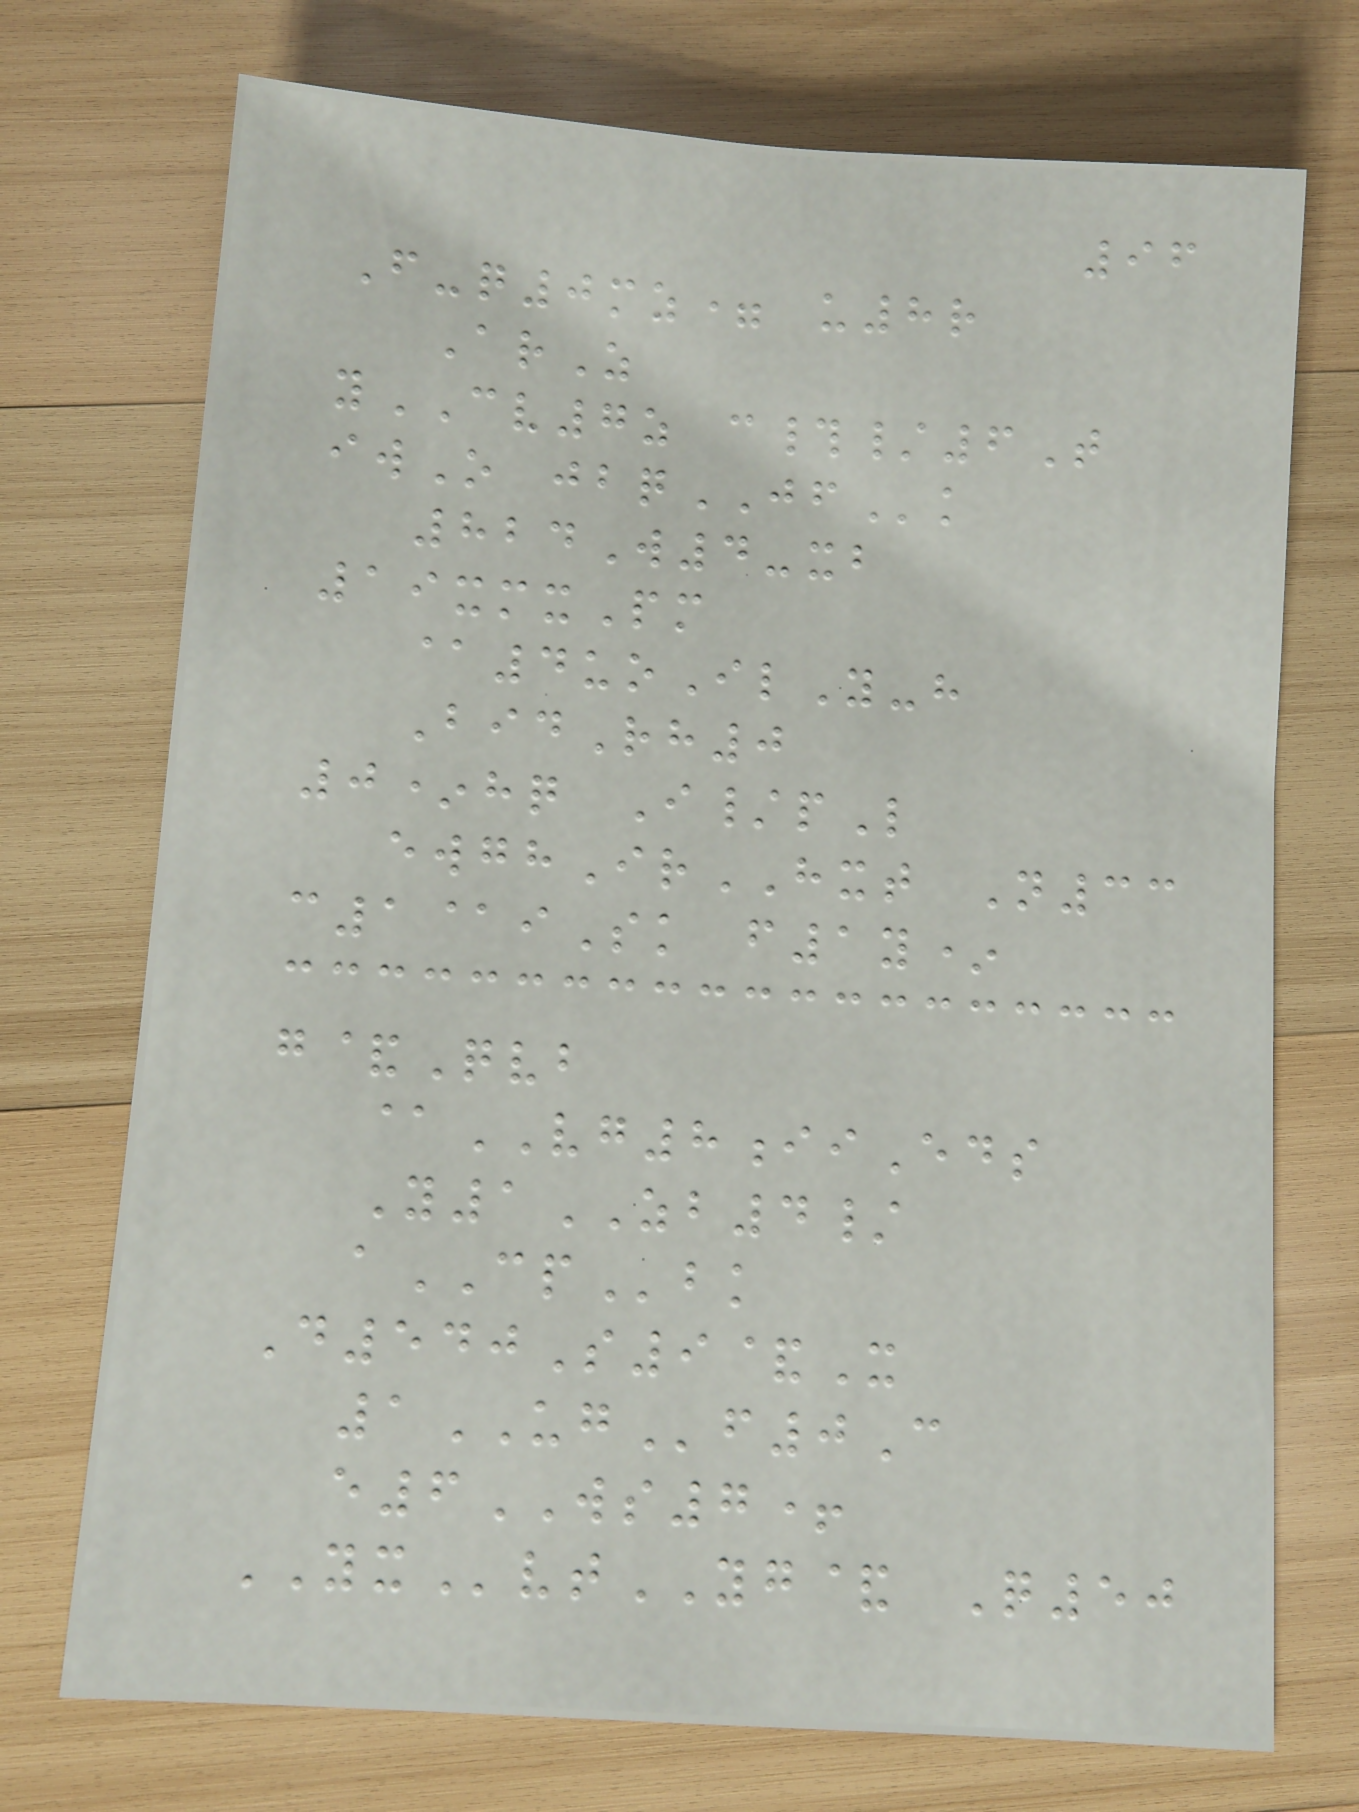96
F-q0mz= u8r
ArZ
yCV7z c#/6T
iwO jbqJFk
824W4-xb
19xmxPm
@4uoIlY-h
BidRh0
0*hq I/pL
ewghIrHXT N33
c1@iSk f1y*
g&Qvb
@VG8iiEds
Y1ZB4/
aCPbk
D540S9&X
1UGf0C
e6WS7+
YXvtYG& Q50
